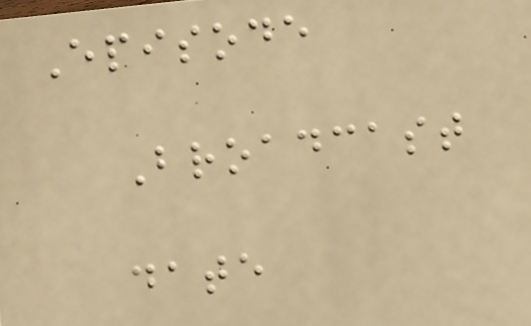Episode
Broadcast
date
